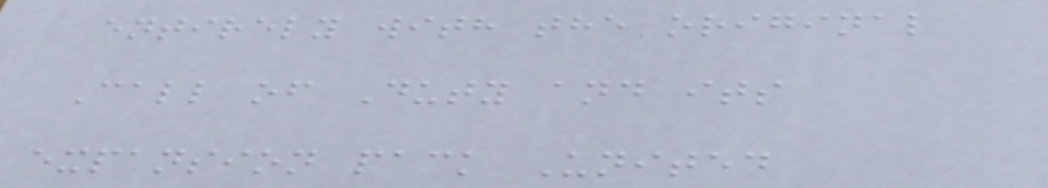entirely with the original
Call of Duty and its
expansion pack United
